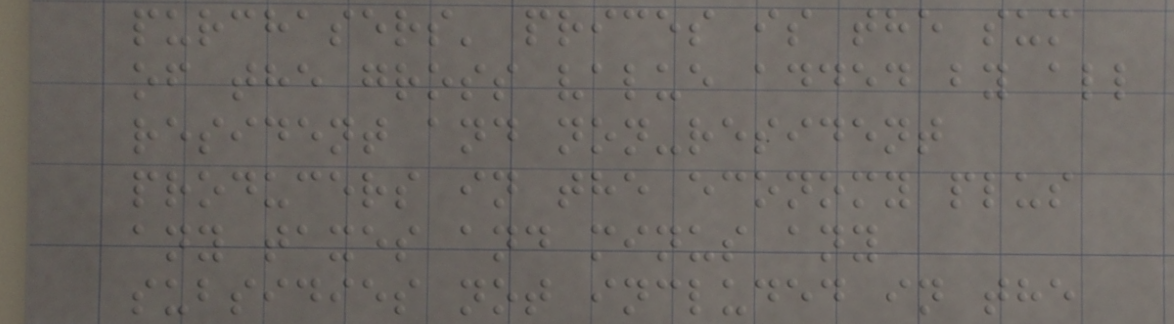purchasers' prices is the sum
of the gross value added by all
resident and non-resident
producers in the economy plus
any taxes and minus any
subsidies not included in the
